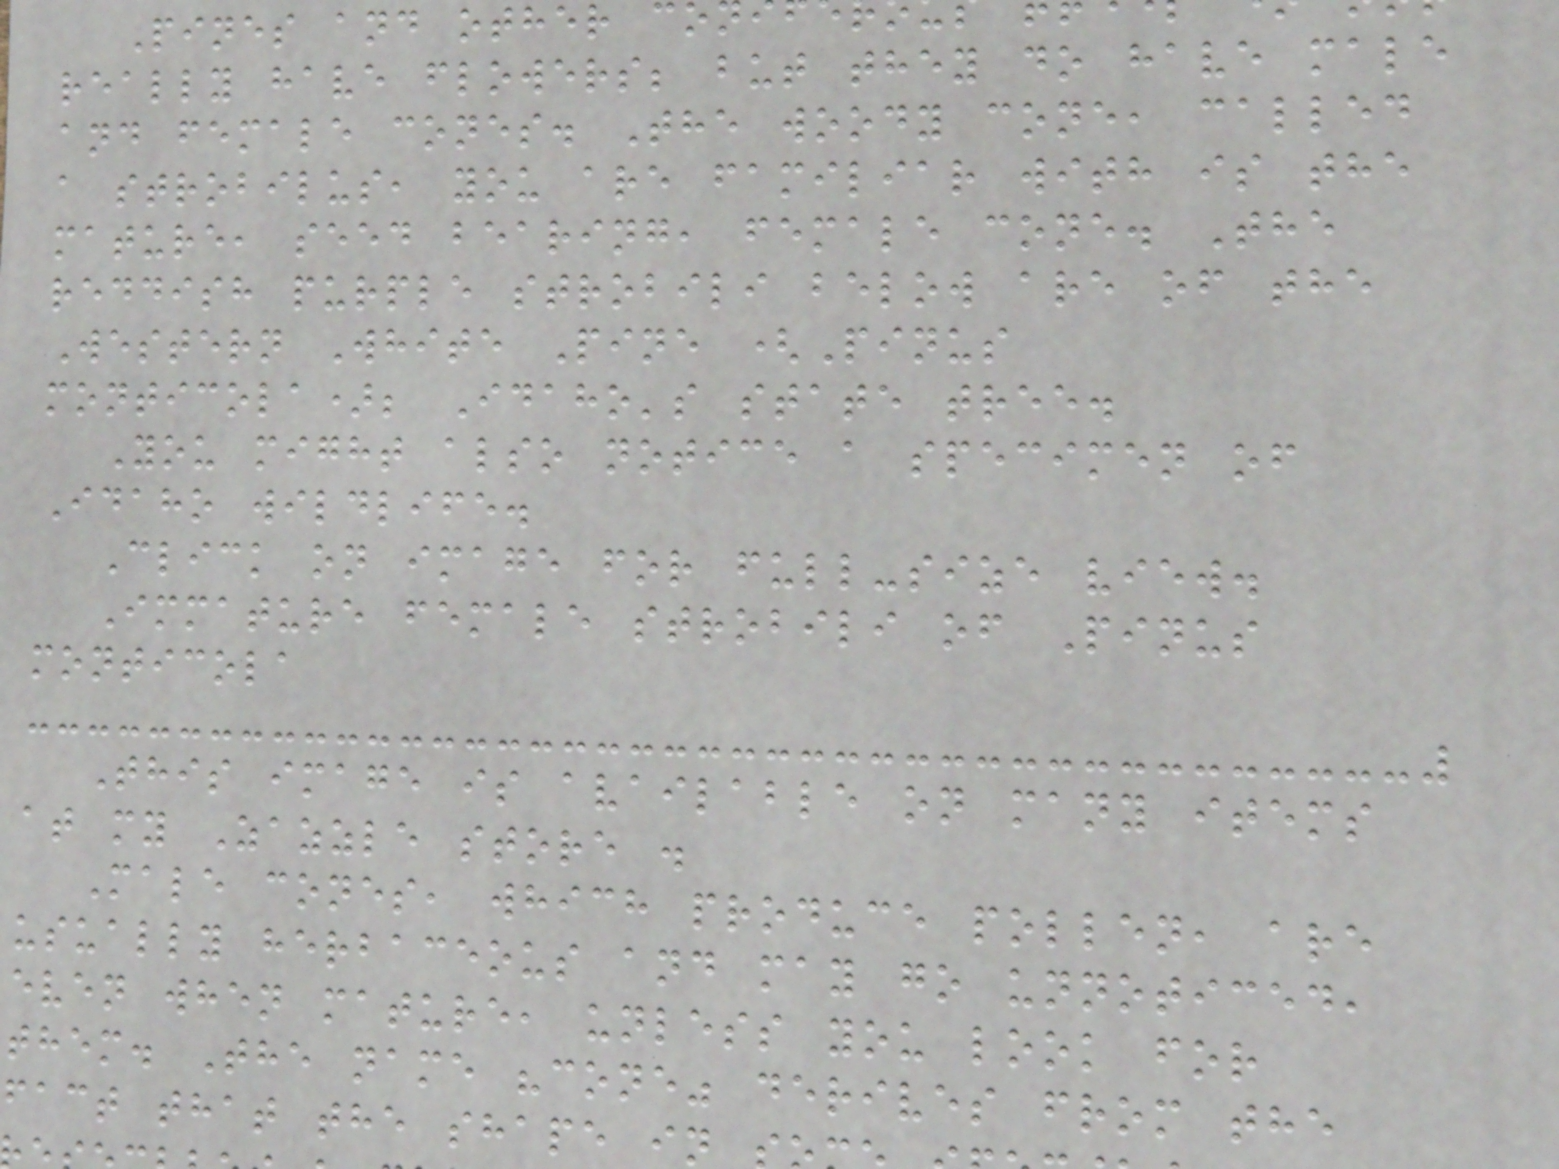Pines and other co
really have flowers; but they do have male
and female cones. The woody cone, called
a strobilus, you are familiar with is the
mature, seed bearing, female cone. The
reddish purple strobili below are of the
Western White Pine (Pinus
monticola); Idaho's state tree.
You might also notice a specimen of
Idaho wildlife.
Click on image for full-size view.
Immature female strobili of Pinus
monticola
This image is available on many items
at my Zazzle store .
Male cones, which produce pollen, are
usually herbaceous and may go unnoticed,
even when mature, unless you look for
them. The name "cone" derives from the
fact that the shape in
